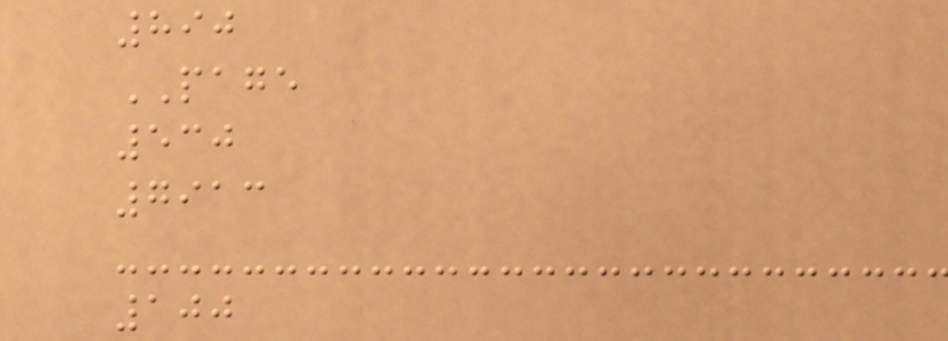890
PAGE
530
7913
100
